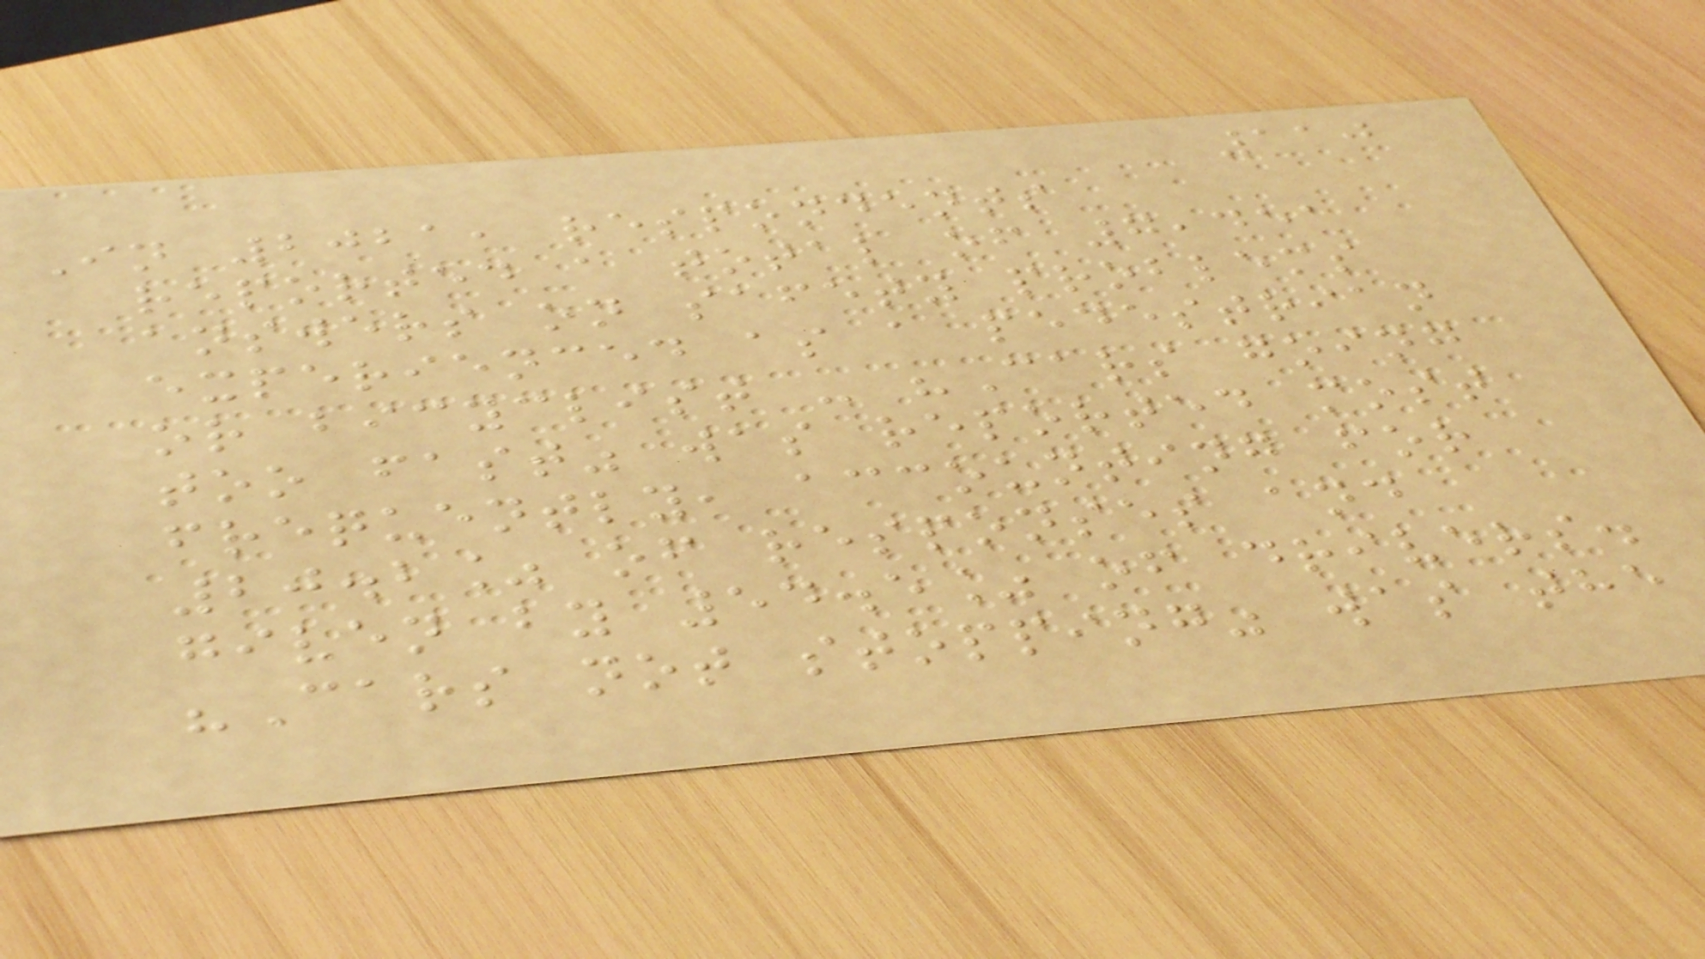110
In 2021, respondents
reported a total of 7,451
answers on safety problems
experienced as a pedestrian
or bicyclist - "Cars going
too fast" was reported most
frequently, accounting for
20.2% of responses and
given by 54.5% of drivers.
"Cars not stopping" was the
